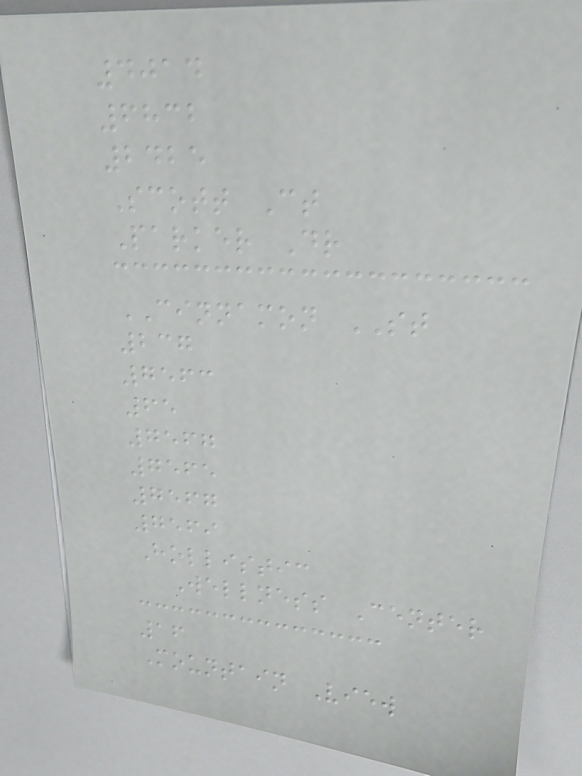4014
6832
2425
Scott Ct
Parker Dr
CINNAMON ST
237
7563
65
7567
7565
7567
7569
Hollistic
Wellness Center
16
Mountain View
